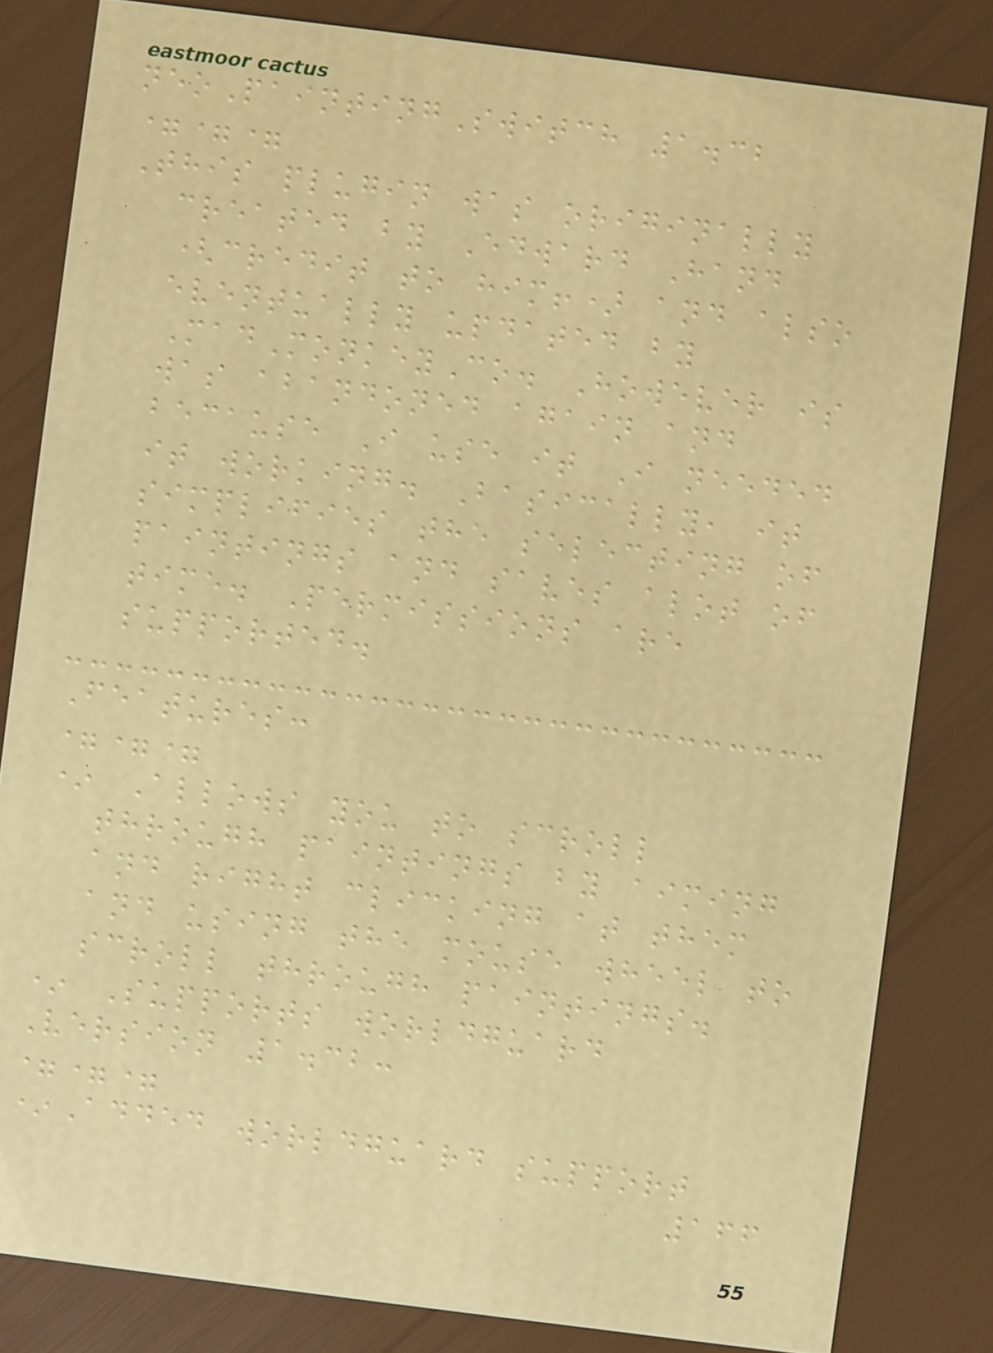neoPaintingSwitch 1.32
===
This plugin was originally
created by Edward Hand
(credit to him!) and also
eventually updated by
MadMonkeyCo. However is
was abandoned again and
because I use it I needed
it working. Basically, it
simplifies the selecting of
paintings and saves alot of
time. Permissions are
supported.
Features:
===
* Allows you to scroll
through paintings by aiming
and right clicking at them
and using the mouse wheel to
scroll through paintings.
* Supports worldguard
Version 1.32:
===
*Added worldguard support
166
